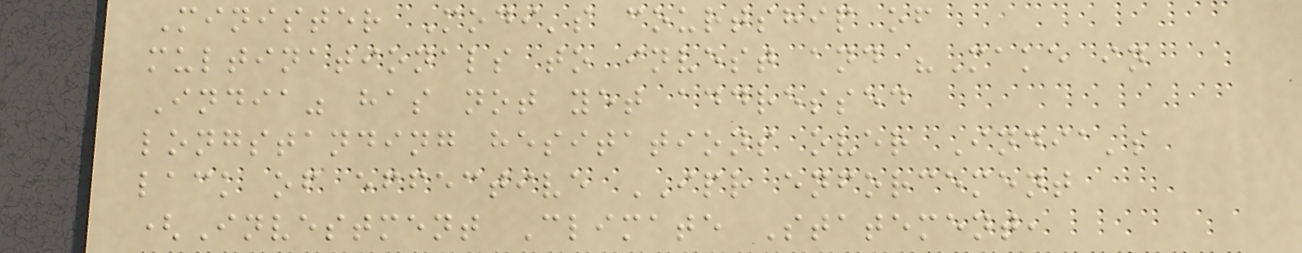Minister Modi's courtship of
multinationals to invest and "Make in
India" has not yet addressed
longstanding hesitations over India's
lack of effective IPR enforcement
(Investment Climate Statement,
